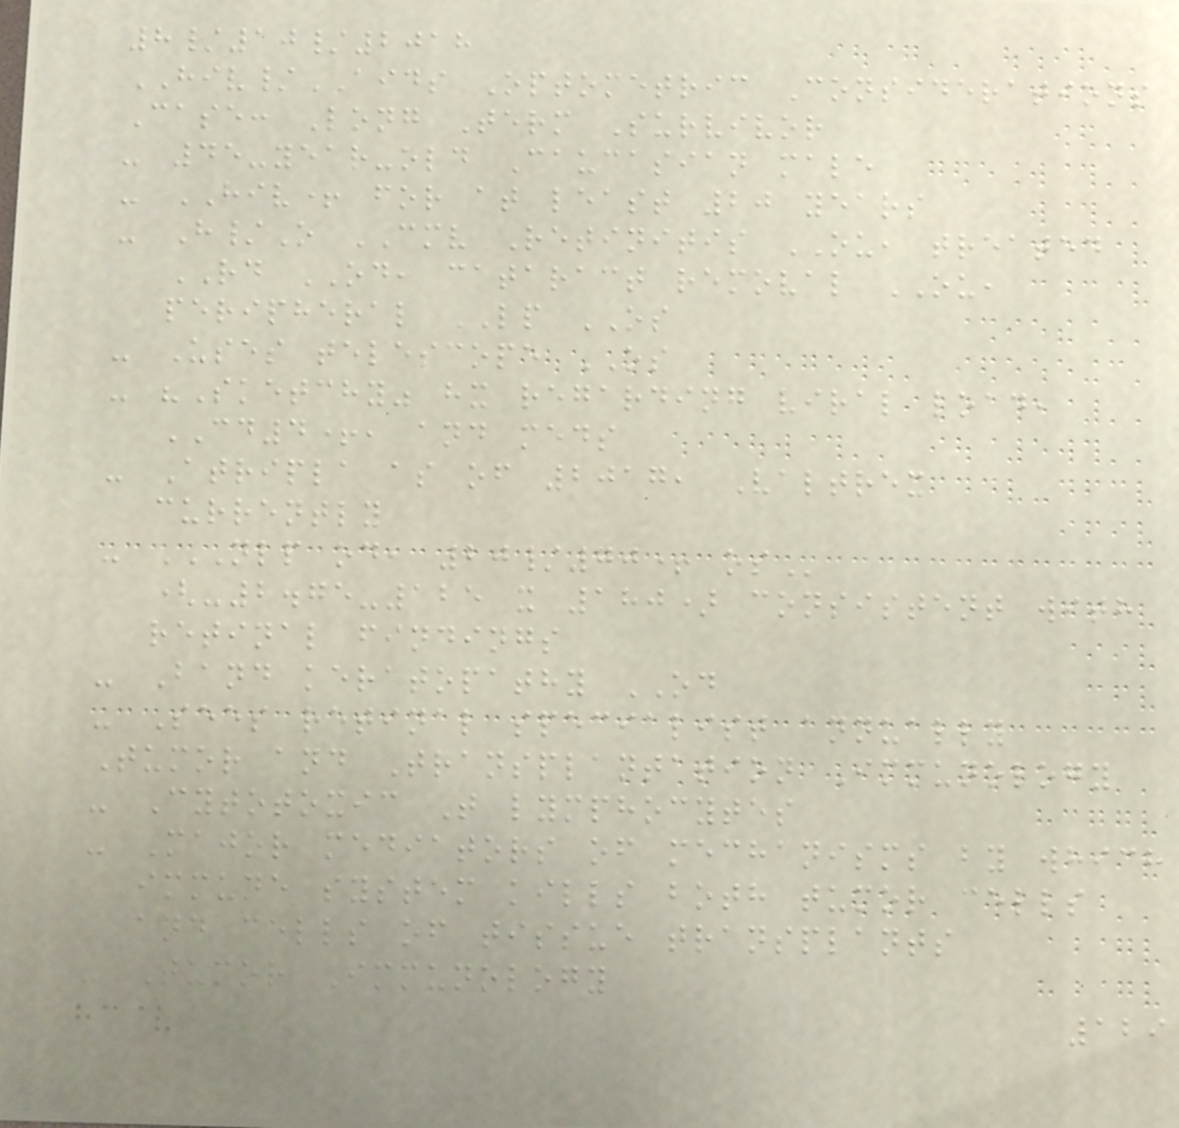8/10/2018
HIV/AIDS Optometric Considerations
Case: Long Term Survivor
- 45-year-old Caucasian male
- HIV+ for at least 20 years
- H/O CMV Retinitis OU, treated
RD OD, cataract removal OU,
peripheral LP OS
- Uses telescope OS
- "Sketchy" hx regarding viral load,
CD4+, and meds
- Atripla as of 2017, Valtrex
currently
- NLP OD, 20/70+ OS
(-2.75-125 x 180) consistent with
retinal findings
- Band keratopathy OD
- Sees retinal specialist annually
Tumor and Transplantation Immunology
- Cytotoxic T lymphocytes
- Major mediators of mechanisms by which
immune system kills both tumor cells
and cells of tissue transplants
- Tumor Immunology
129
